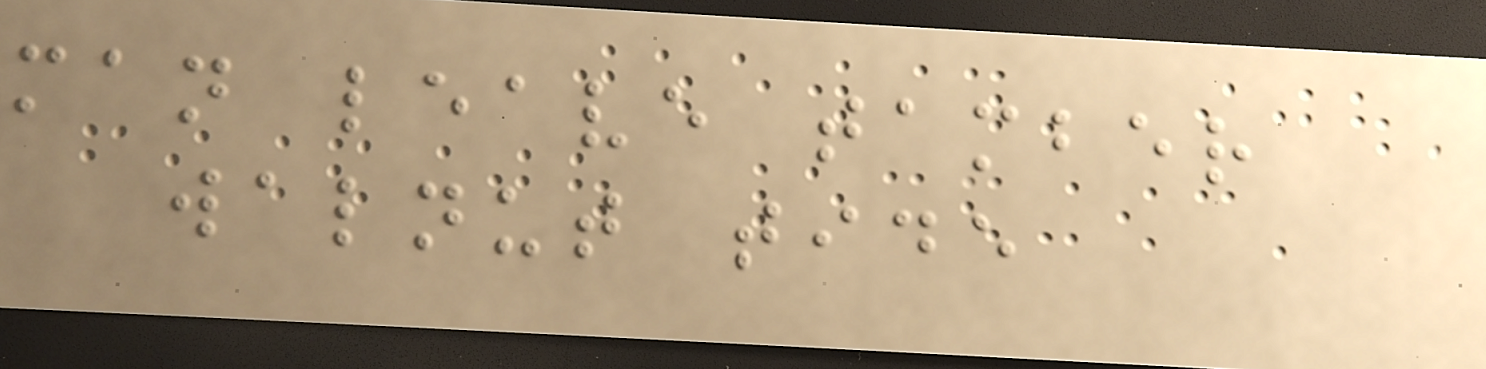man leave tamber
walnut tide
